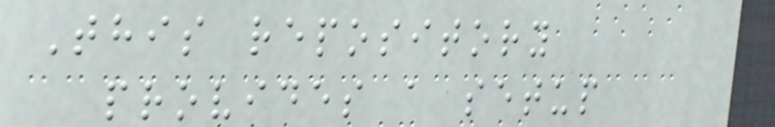This repository
provides a setup
